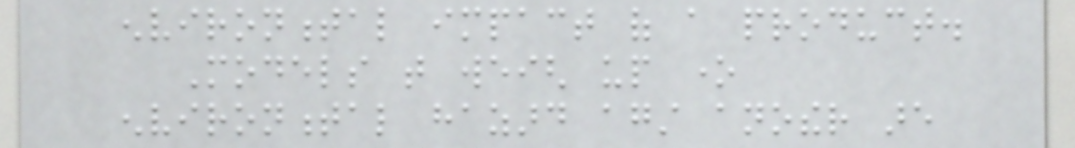environmental impact of a product.
Models that weigh up one
environmental hazard against another are
